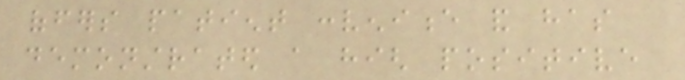offers patient convenience and has
demonstrated a high positive
